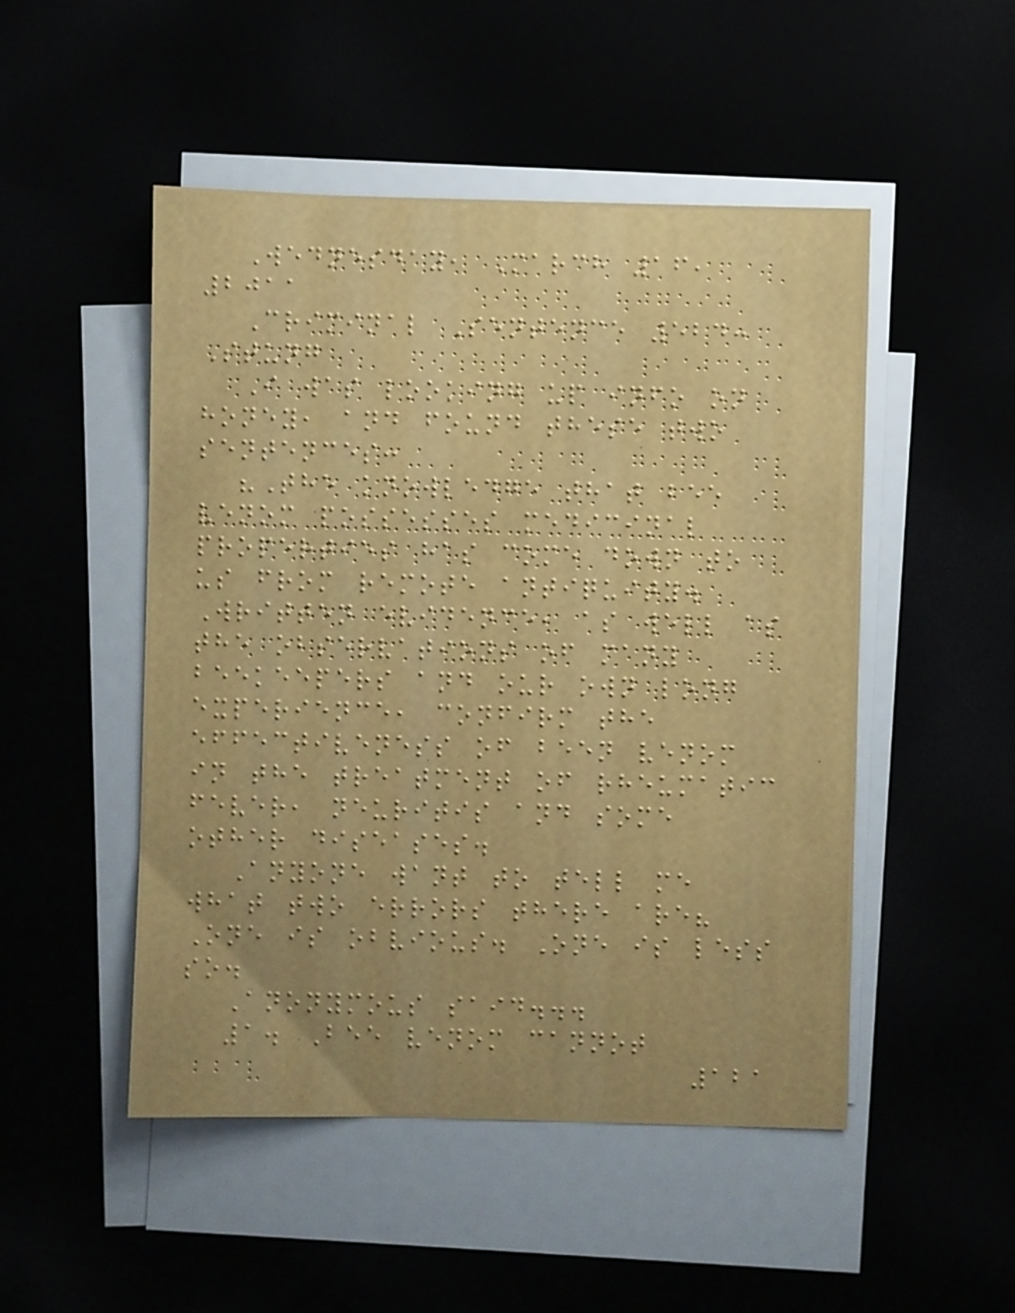Wednesday, March 16,
2011
Criminal Sentence 524:
Stung
I was looking up info on
honey, and found these two
sentences:
"The knowledge that bee
venom possesses medicinal
properties has come down to
us from remote antiquity.
Written evidence, as well as
the observations of many
beekeepers and our own long
experience, confirm the
effectiveness of been venom
in the treatment of rheumatic
fever, neuritis and some
other diseases.
Anyone want to tell me
what two errors there are?
One is obvious. One is less
so.
Anonymous said...
1. Bee venom cannot
121
